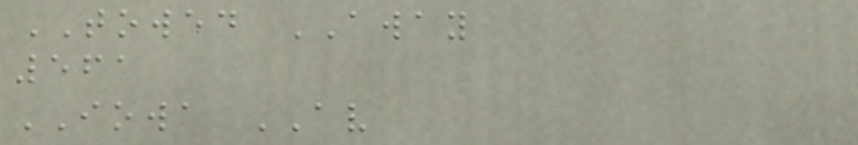TOWED AWAY
561
IOWA AV
